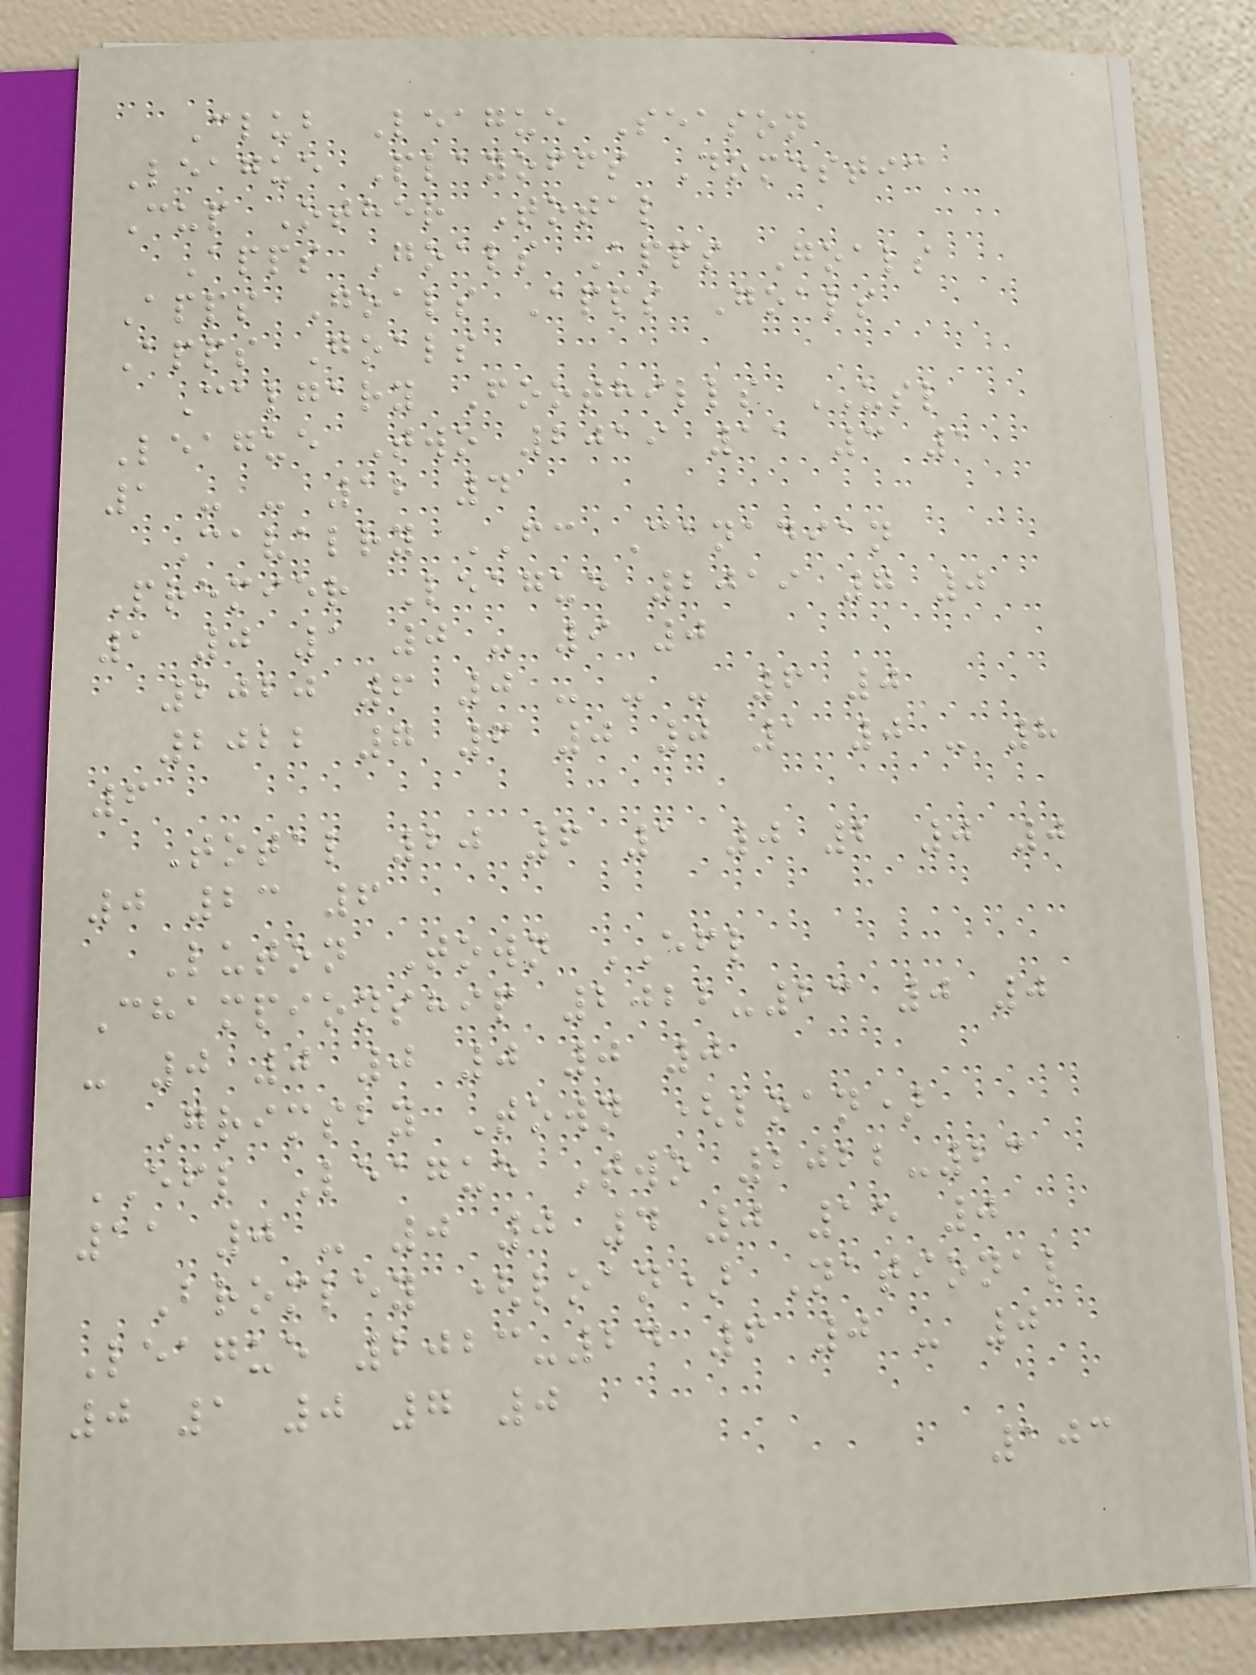Club League Season
League Playoffs Domestic
Cup Other Total
Apps Goals Apps Goals
Apps Goals Apps Goals
Apps Goals
Calgary Foothills USL
League Two 2019 11 3 1
1 - - 12 4
Cavalry FC Canadian
Premier League 2019 7 0
1 0 1 0 - 9 0
2020 6 0 - - - 6 0
2022 7 6 0 0 1 0 - 8
6
Total 20 6 1 0 2 0 0
0 23 6
Luton Town EFL
Championship 2022-23 0 0
- 0 0 0 0 0 0
Grimsby Town (loan)
EFL League Two 2022-23
11 0 - 0 0 4 0 15 0
Bromley (loan) National
League 2023-24 6 0 - 0
0 1 0 7 0
103
